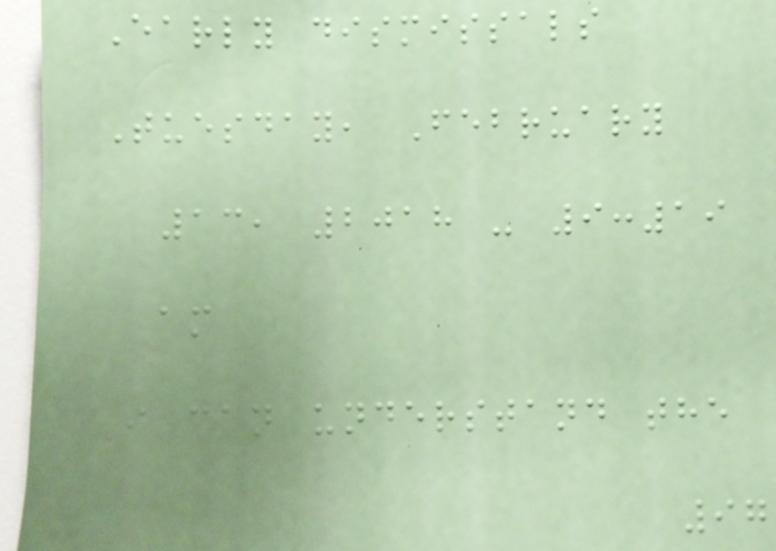Early dismissals
Tuesday, February
13, 2018 - 9:19
am
I can understand the
97
